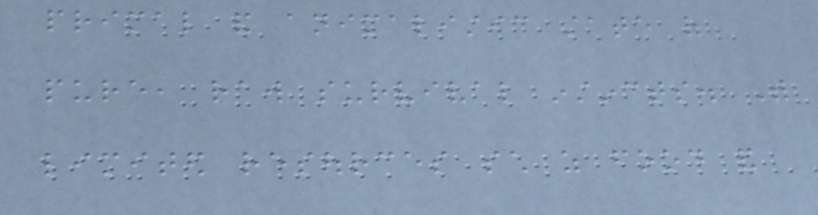primal and animalistic state of
pure, raw survival instincts. With
limited resources such as food and
